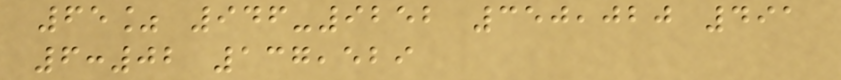65% 946-9252 350,020 491
6:02 137,529
